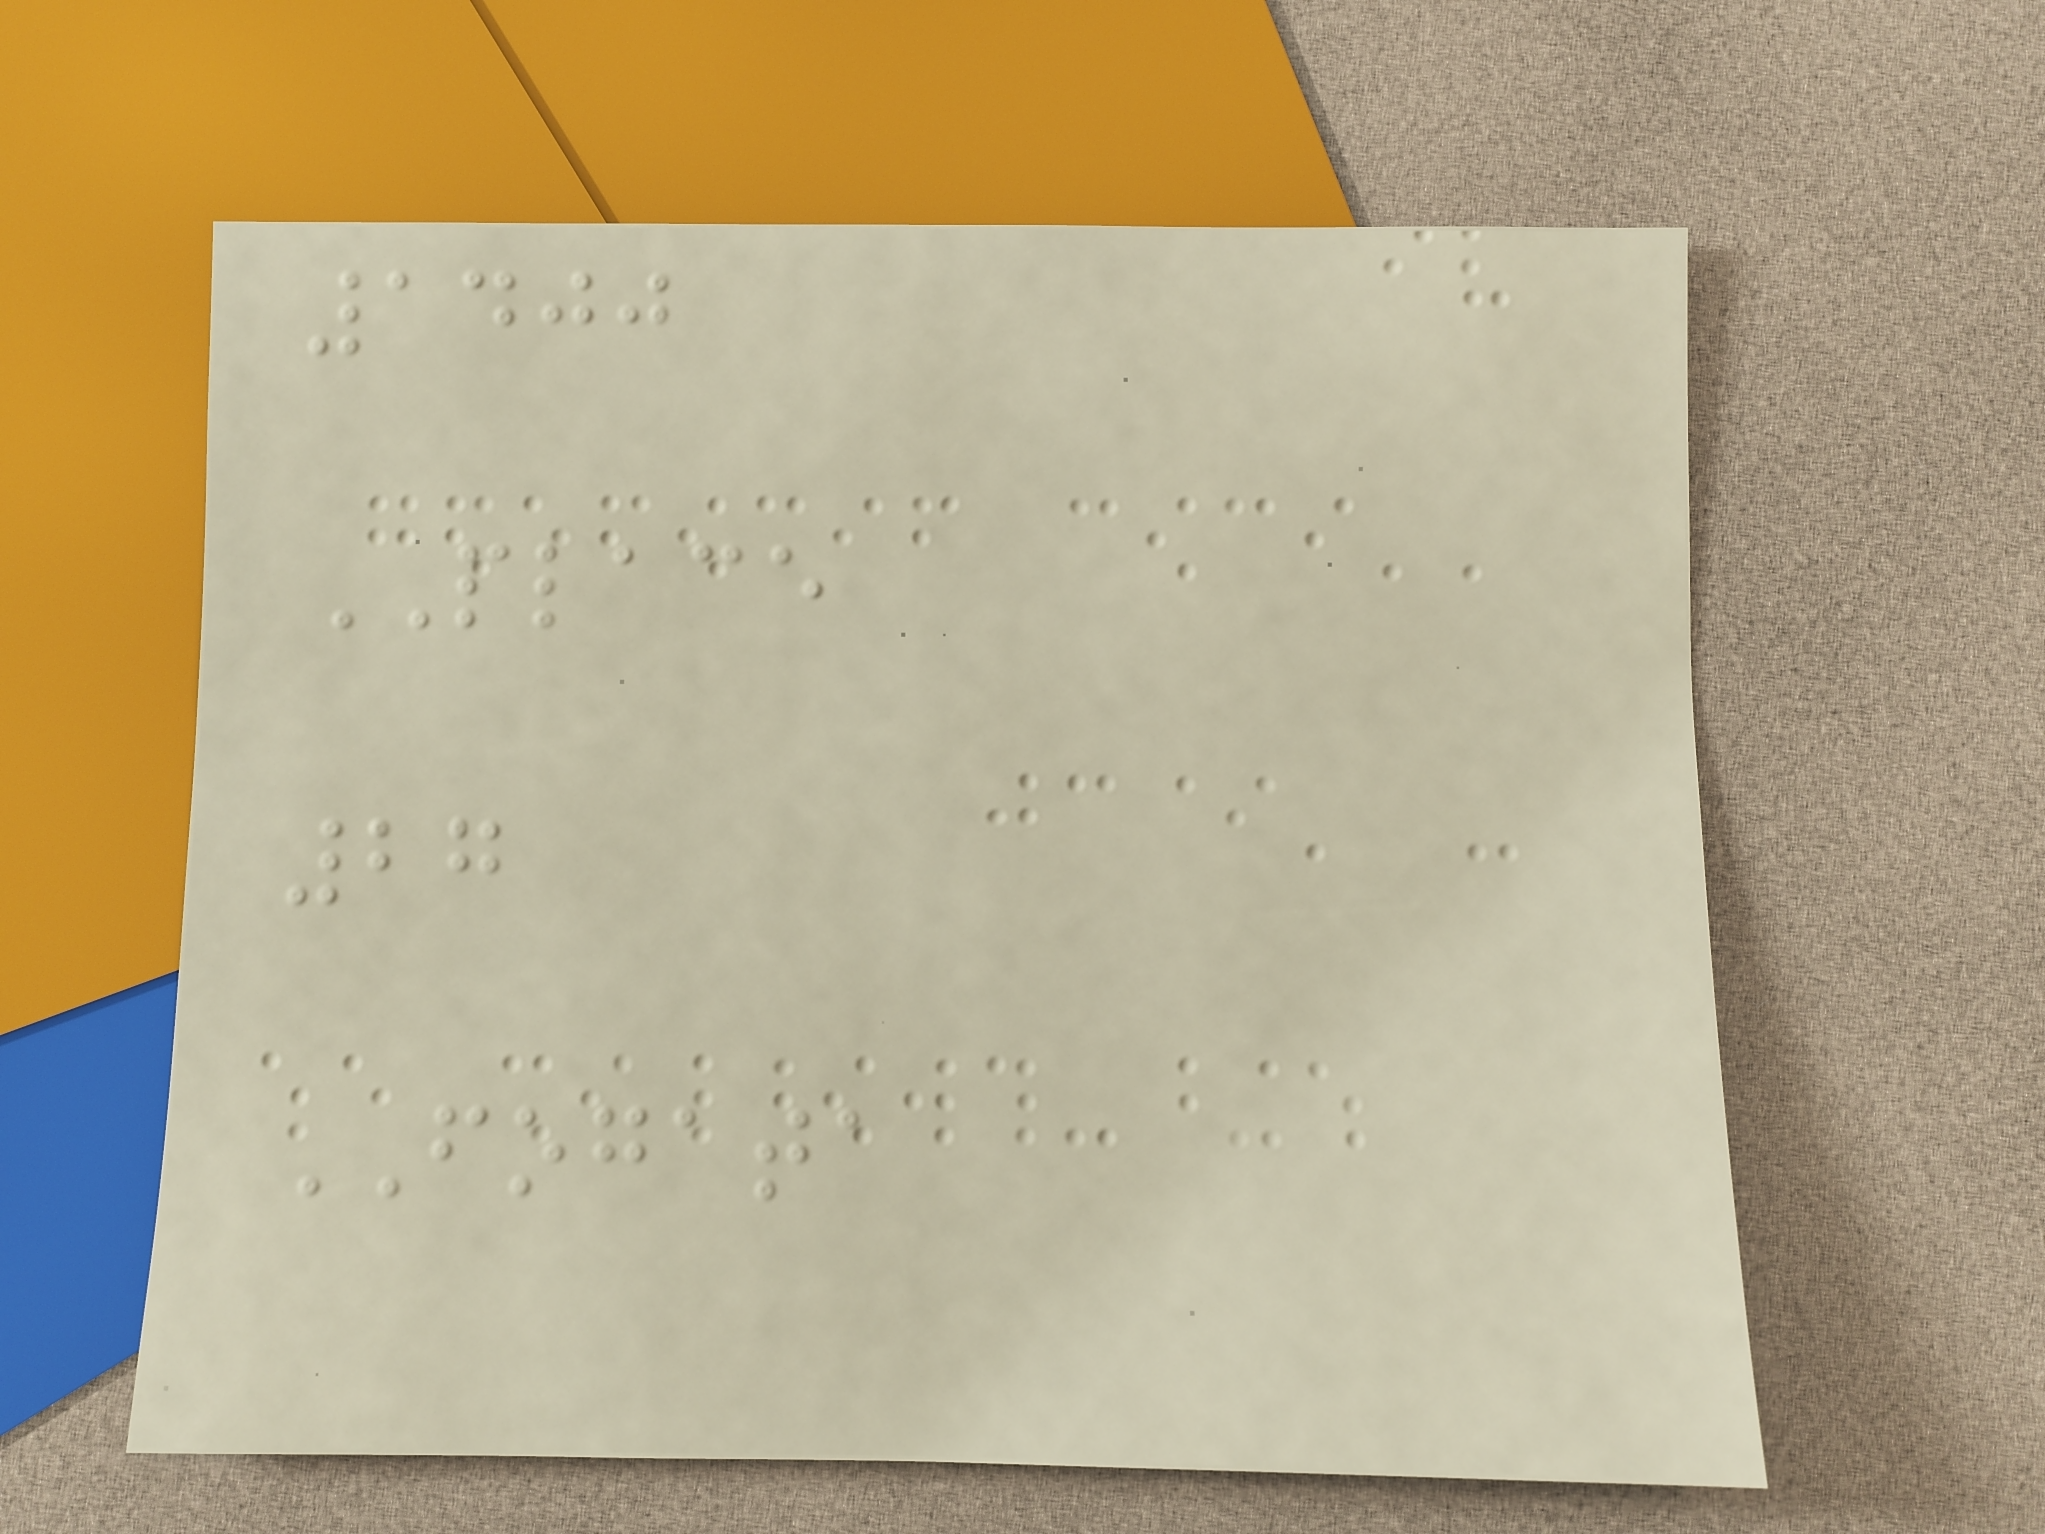1400
PLACE
27
FOGATA
